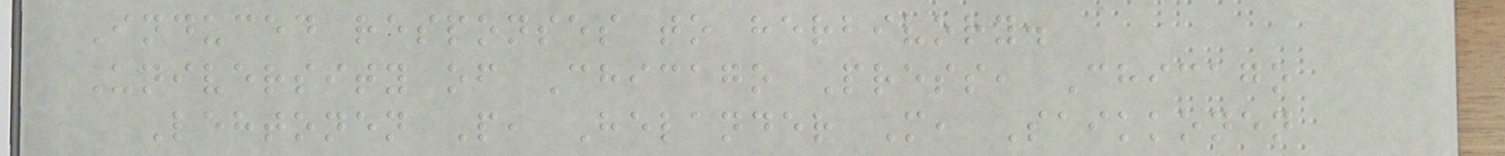Induced responses to herbivory.
University of Chicago Press, Chicago
Lehtonen P, Helander M, Saikkonen
